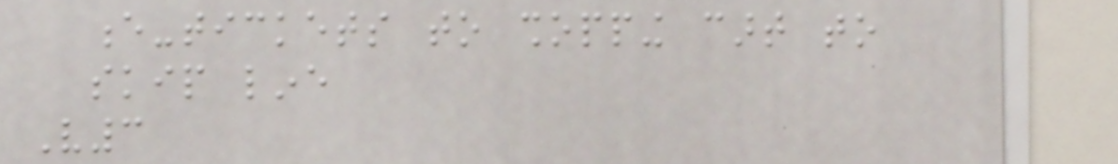e-tickets to shopping cart to
skip line
V3
